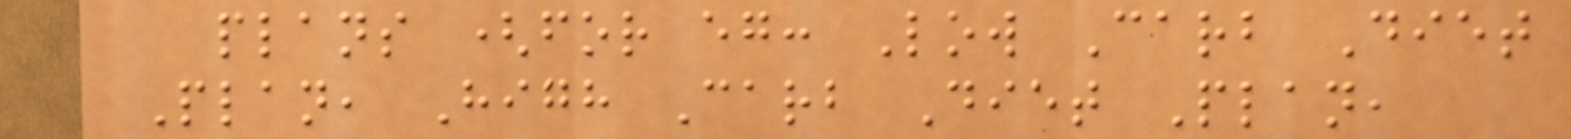plans (for eg: Low Carb Diet
Plan, High Carb Diet Plan,
